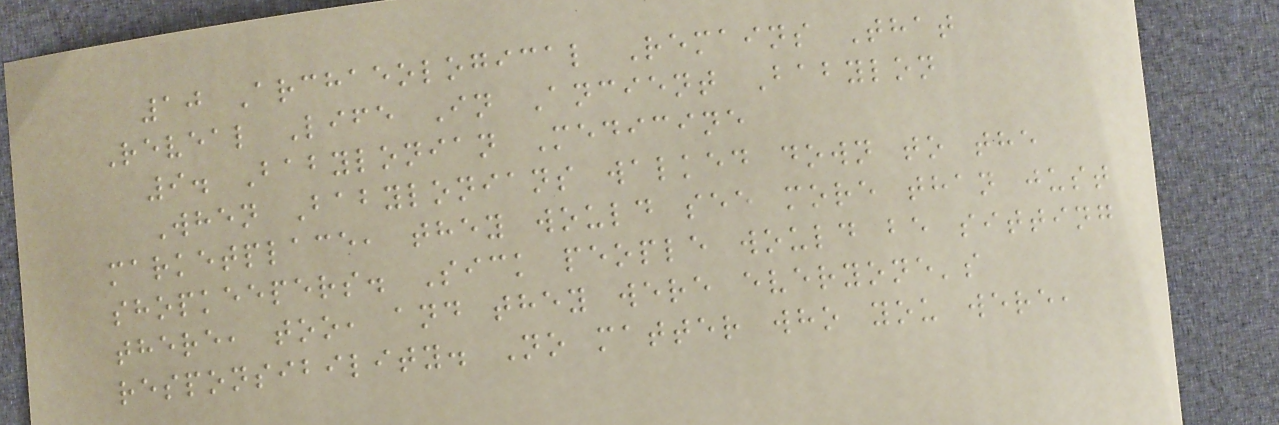10 Archaeological Remains That
Reveal Life In Ancient Babylon
9. Babylonian Medicine
When Babylonians walked down to the
marketplace, they would see more than just
shopkeepers. Sick people would be sitting
there, too, and they were everyone's
responsibility. No matter who you were,
